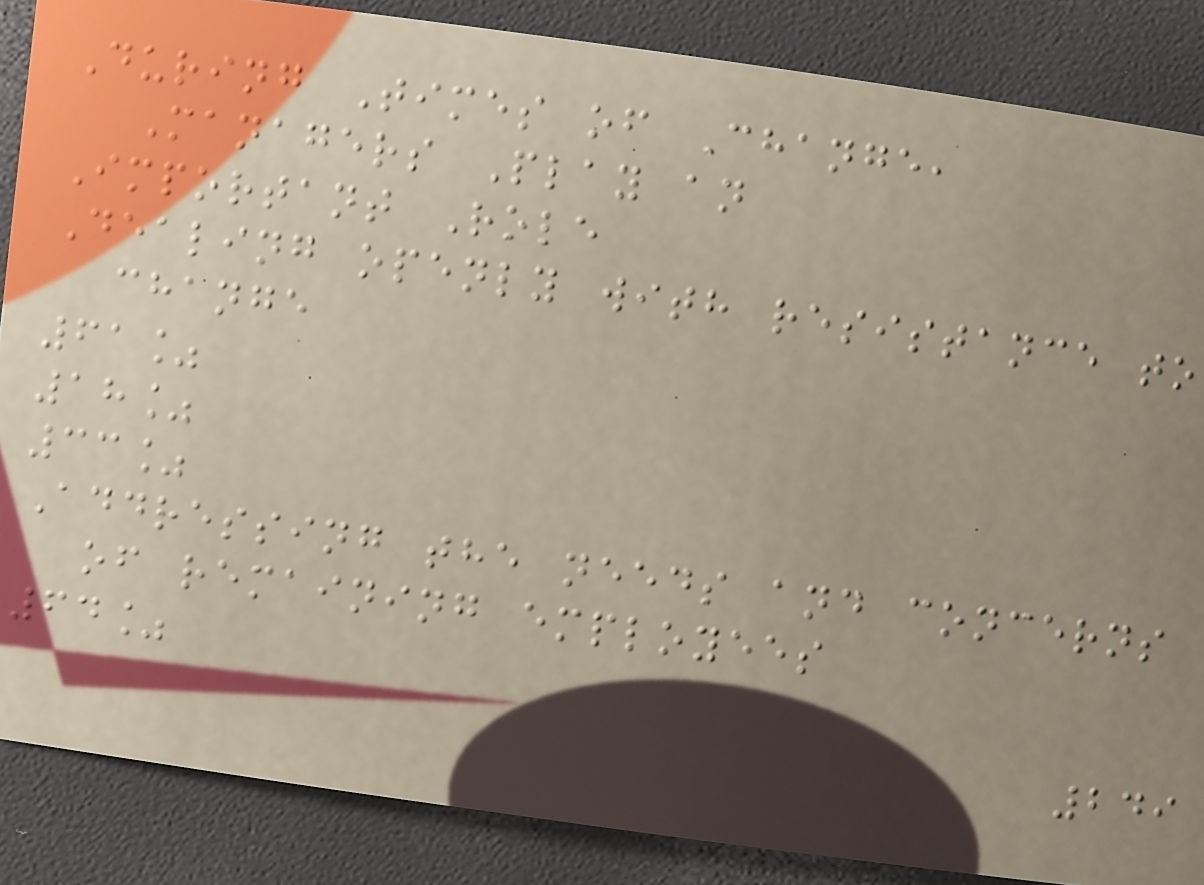During Times of Change,
Managers Play an
Important Role
Dealing openly with resistance to
change
61%
18%
33%
Addressing the needs and concerns
of remaining employees
64%
249
